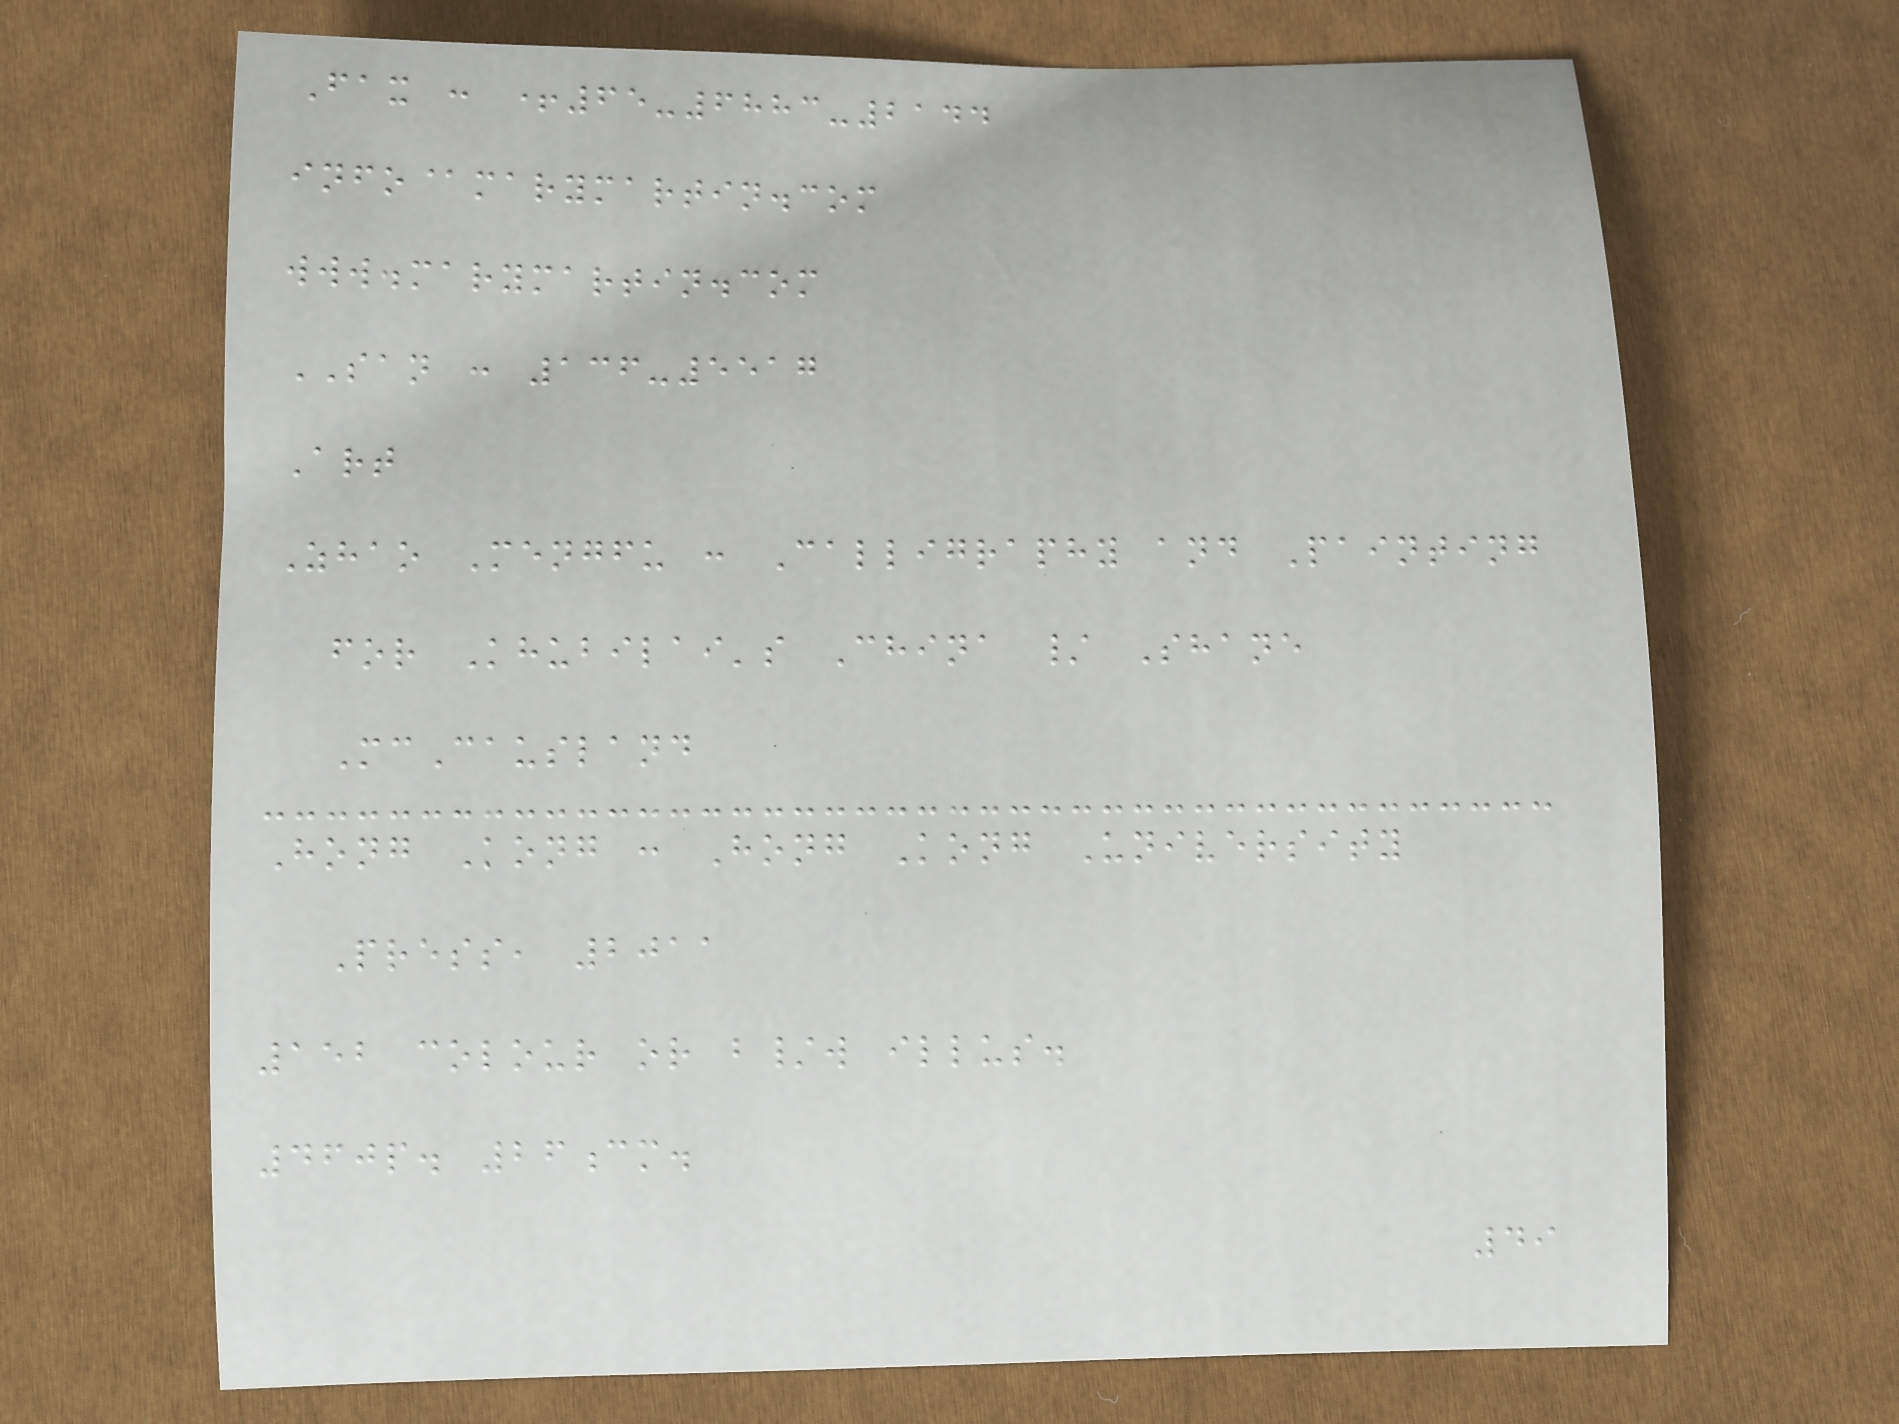Fax : +65-6883-2144
info@marymartin.com
www.marymartin.com
SAN : 136-5517
Art
Zhao Mengfu : Calligraphy and Painting
for Khubilai's China / Shane
McCausland
Hong Kong : Hong Kong University
Press, 2011
152 colour or b/w illus.
460p. 26cm.
49
